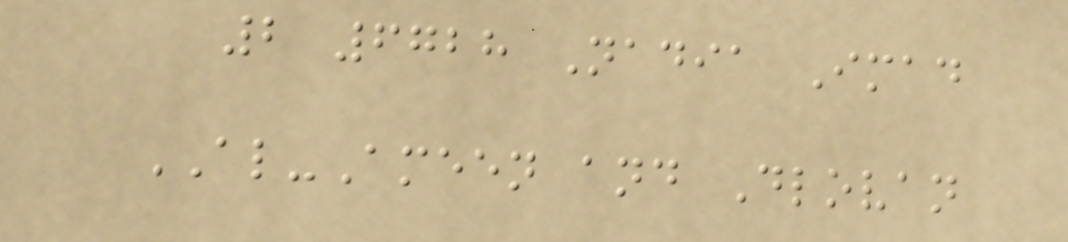2 6728 Nadia Imad
AL-Ameen and Dlovan
